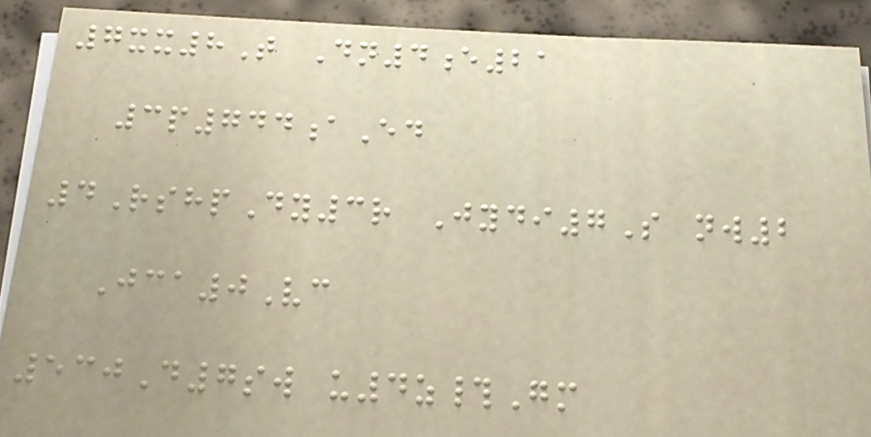7xx8T Dn4e21
3p744aEd
4RshpDy3r Jydi7S nw2
Jca0Vc
530D7sw u4z#Gm
